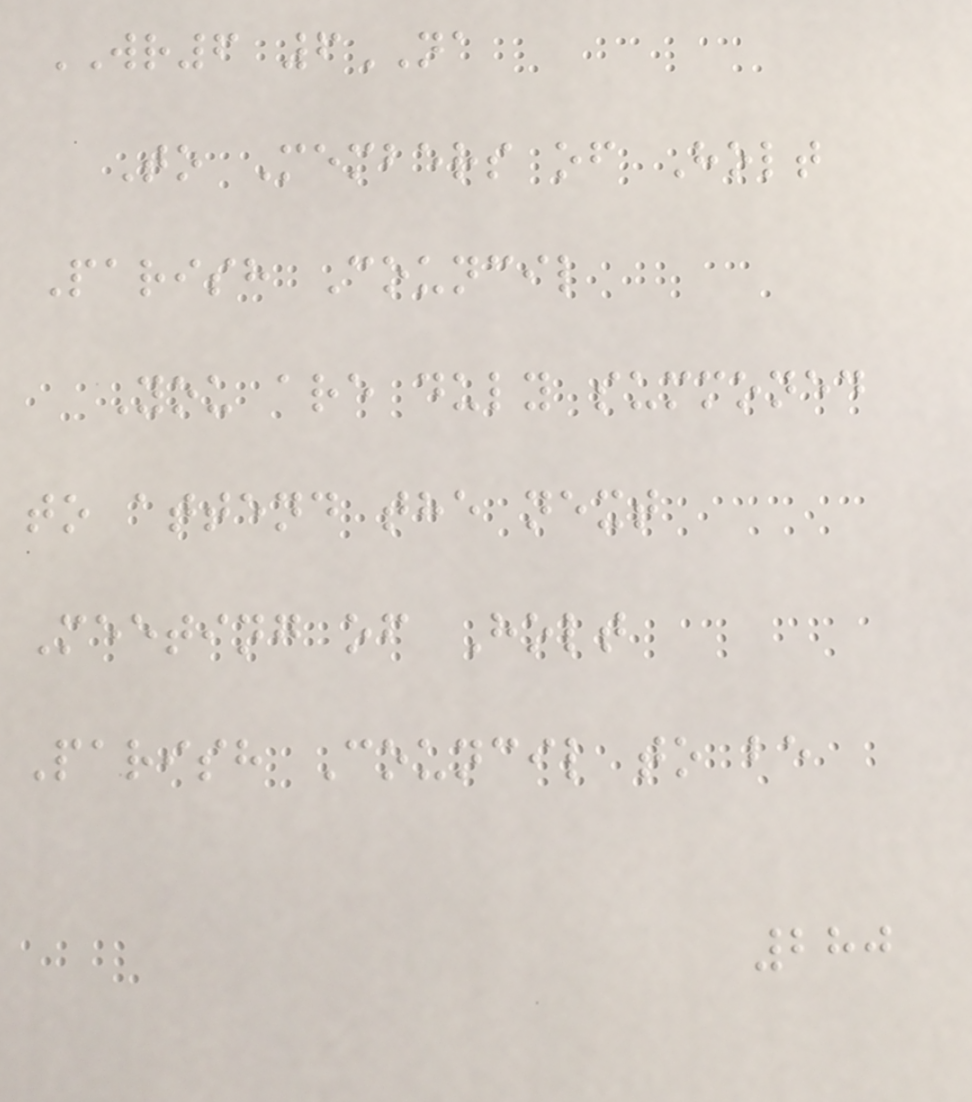WR6 6NA
To Members of Holt
Parish Council
You are duly summoned
to attend the next
Meeting of Holt
Parish Council to be
280
